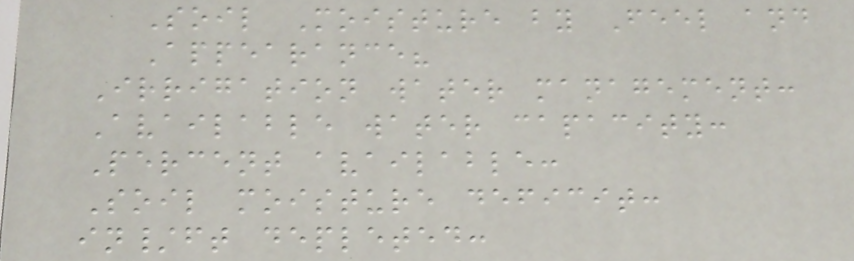Soil Moisture by Feel and
Appearance?
Irrigation water management:
Available water capacity:
Percent available:
Soil moisture deficit:
in/ft depleted:
